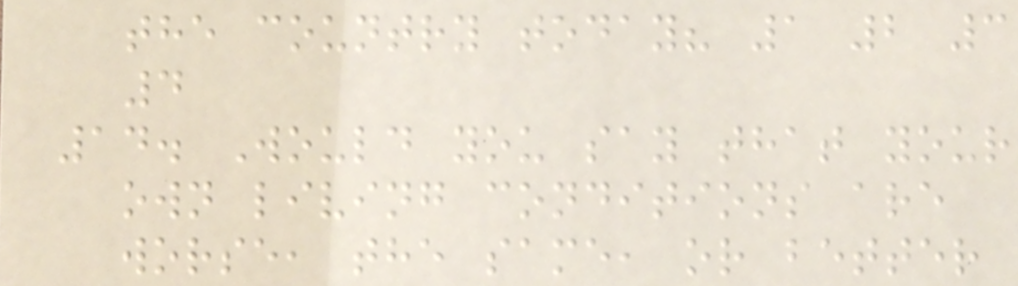the country today? 1 2 3
4
14. Would you say that your
own living conditions are
worse, the same, or better
